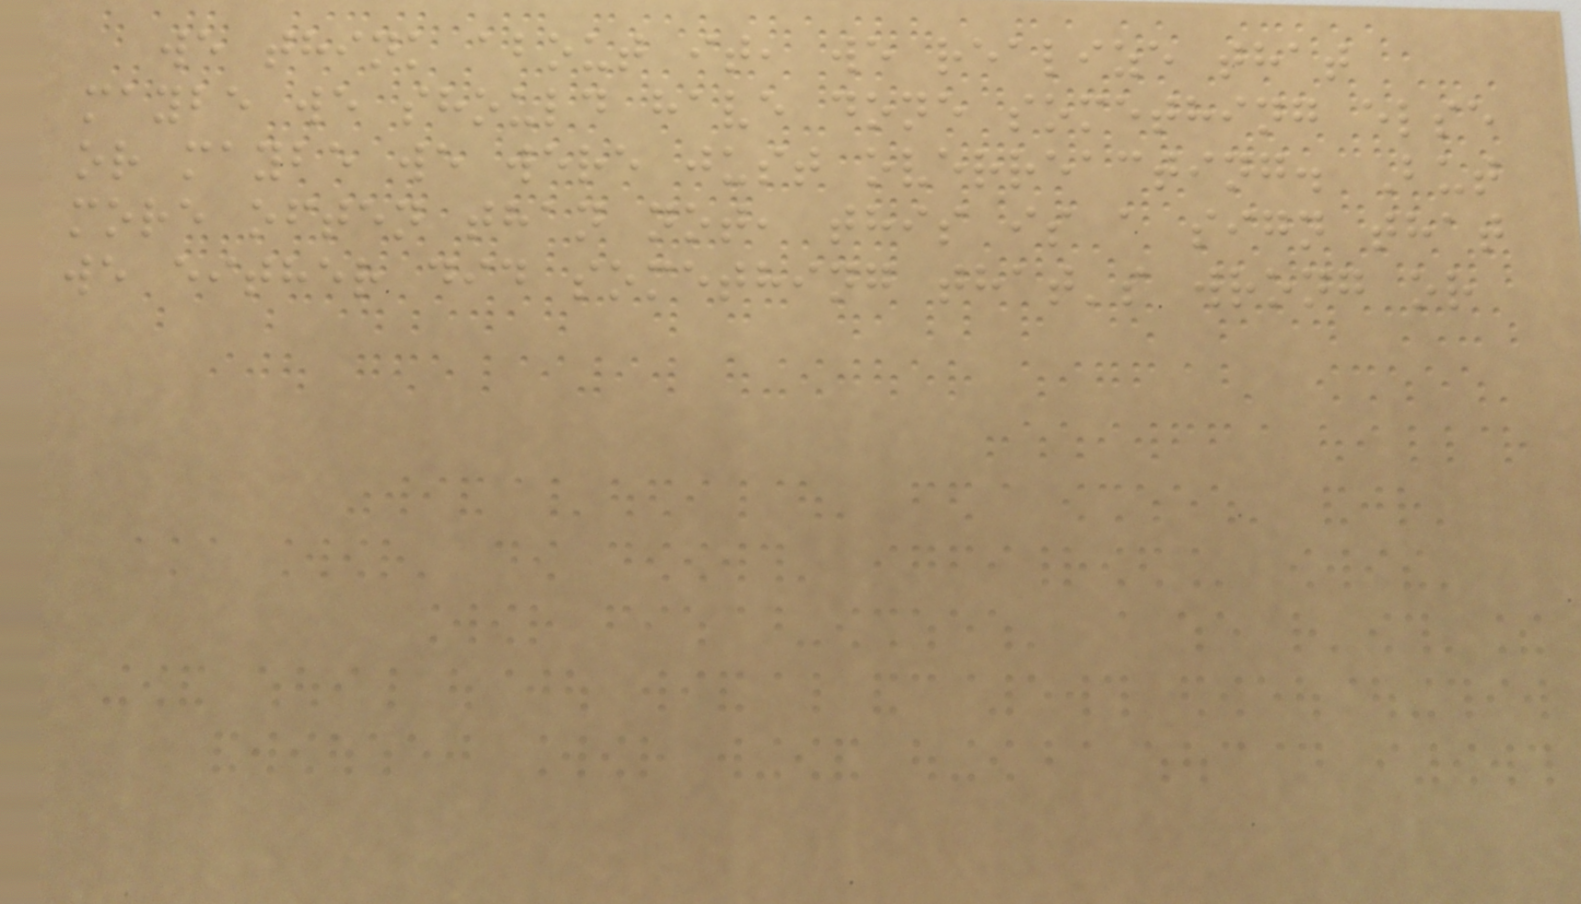we think about it, we realize that
maybe we should have done something else
or maybe we were just overreacting. But
more often than not, this is a sign that
we either did something that's wrong or
